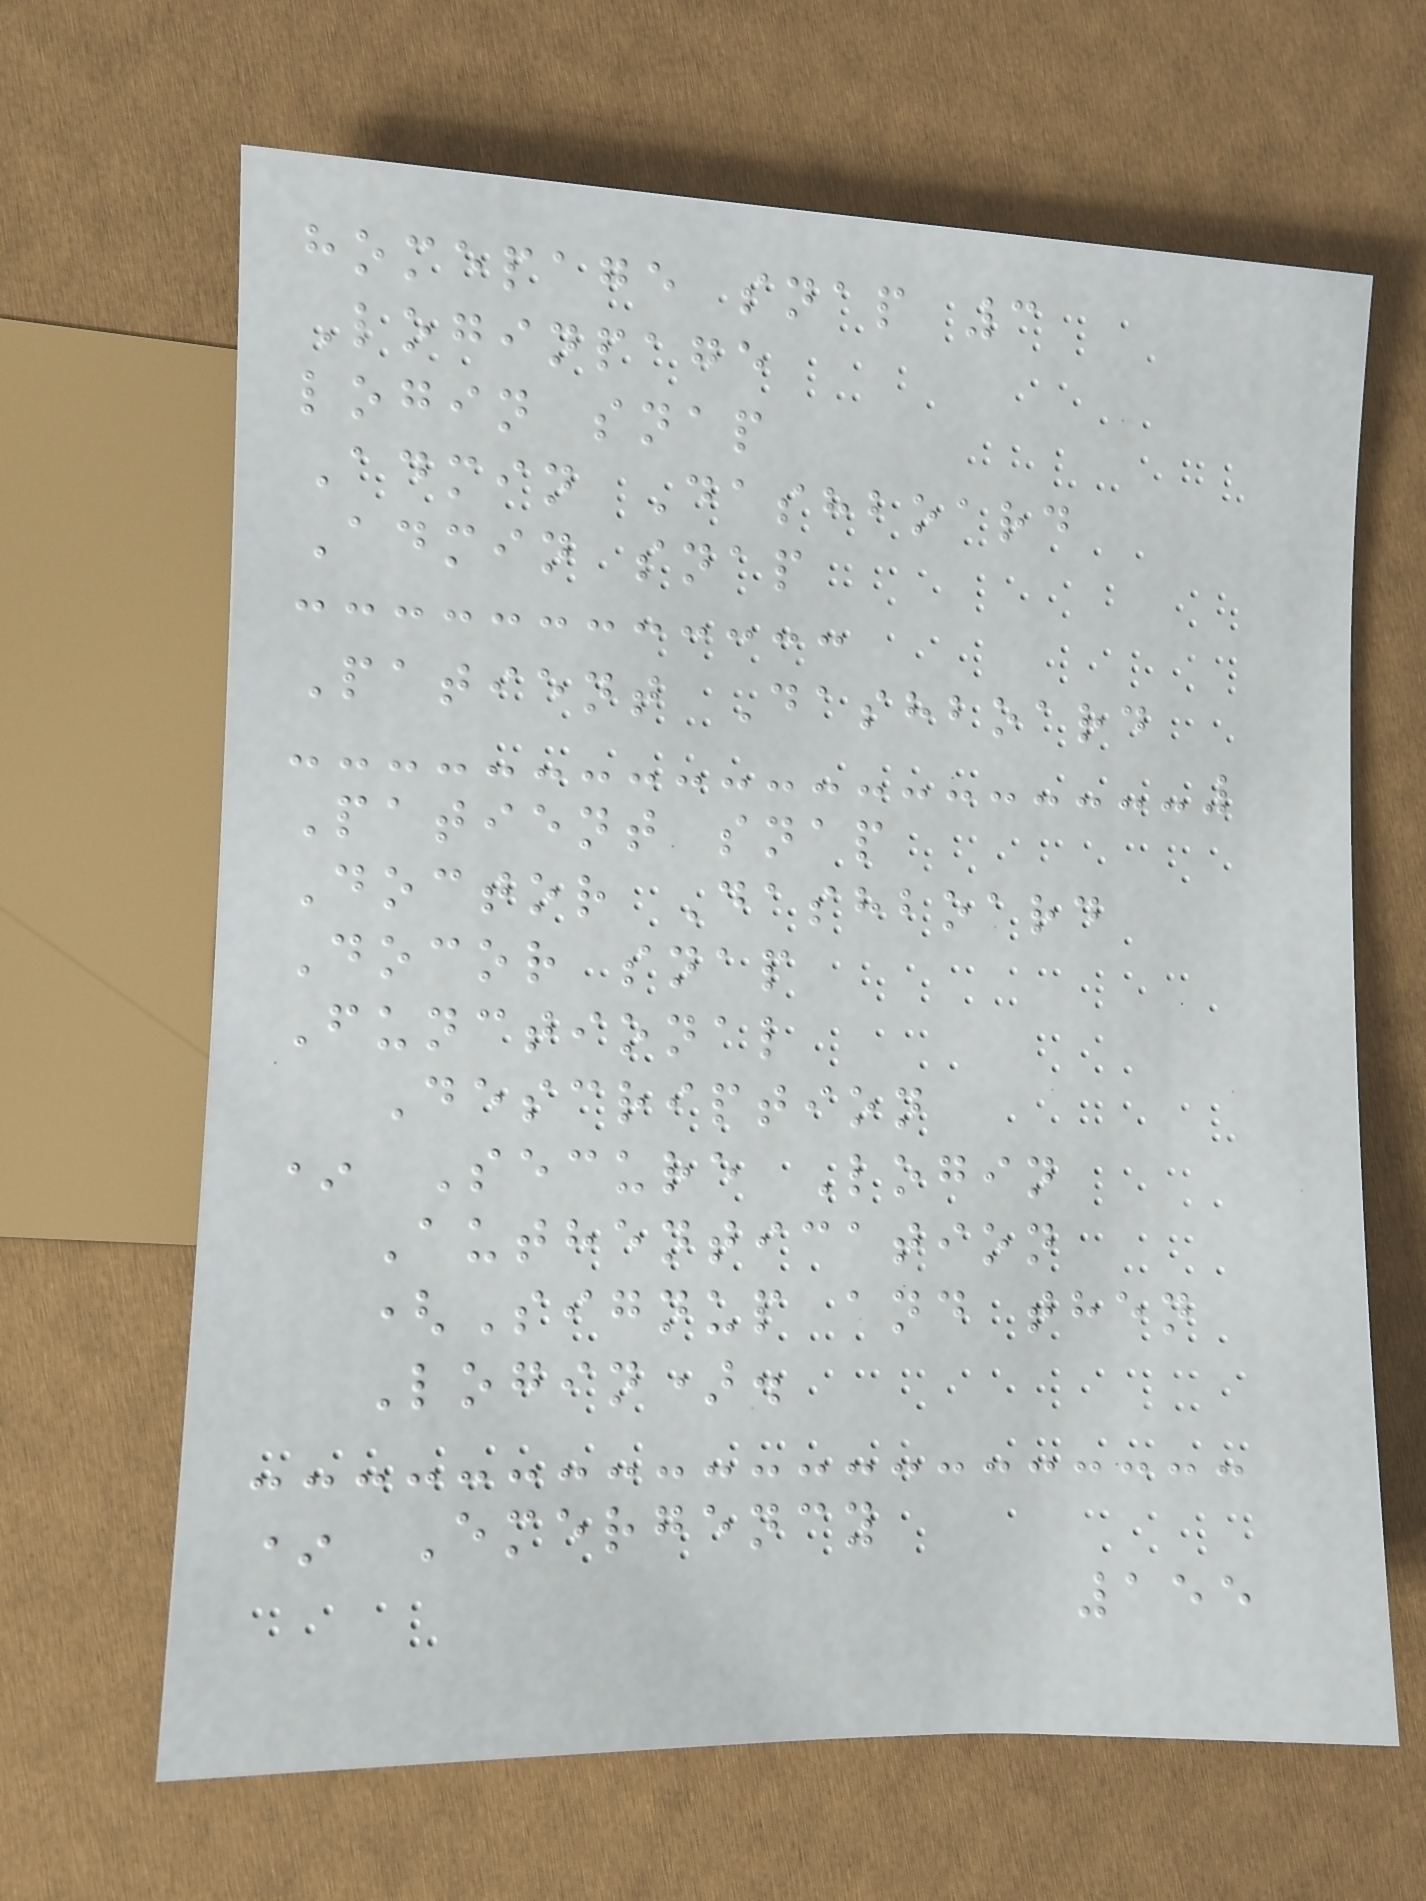homepage snap 3
Loginpage
login snap
Admin Dashboard
Admin snap
Patient Dashboard
Patient snap
Doctor Dashboard
Docor snap
Functional
Description
* Secure Login
Authentication
(Signup and then
Login).
* Emergency
155
